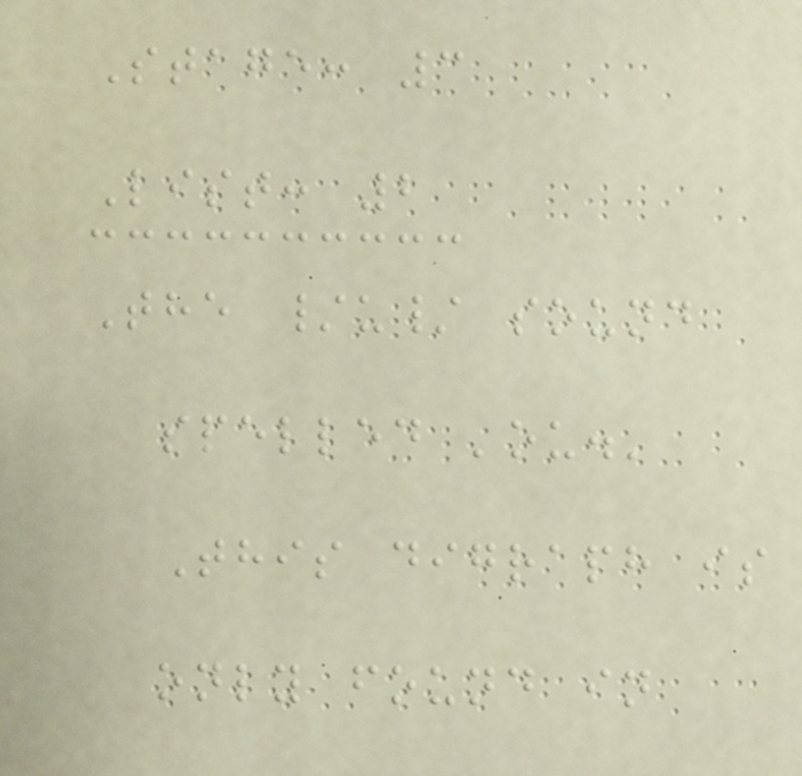Stage: 3
List: 2
The /u/ sound
spelled 'ou.'
This digraph is
only found in
